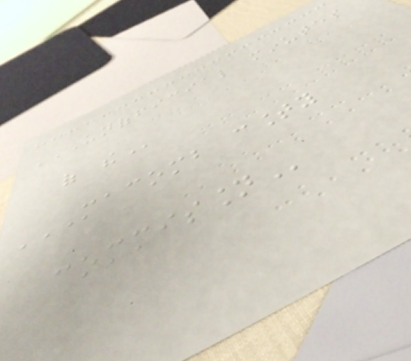UNOFFICIAL MINUTES
OF THE
MACOMB COUNTY
COMMISSION
